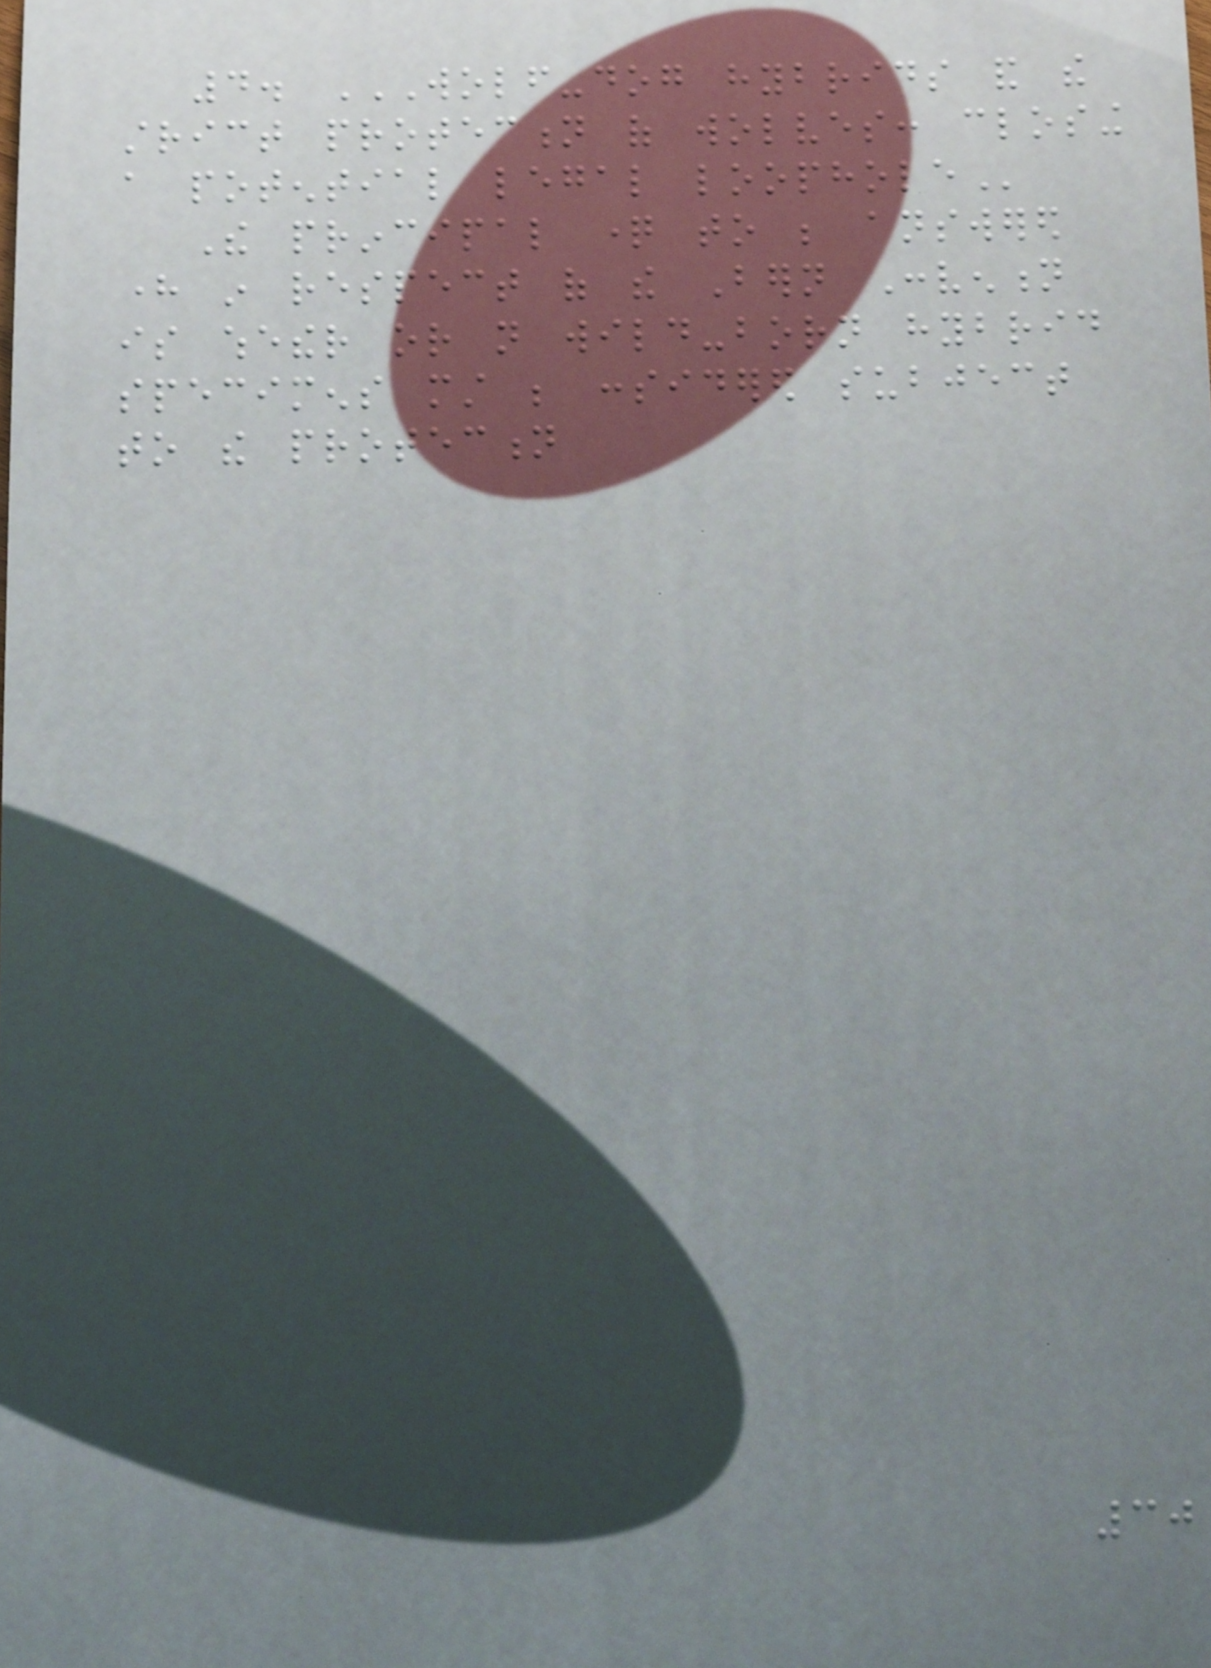4. WOLF-DOG HYBRIDS AND THE
STRICT PROTECTION OF WOLVES: CLOSING
A POTENTIAL LEGAL LOOPHOLE
The principal question to be answered
here in respect of the Bern Convention
is whether or not wild-born hybrid
specimens must be considered subject
to the protection
30
